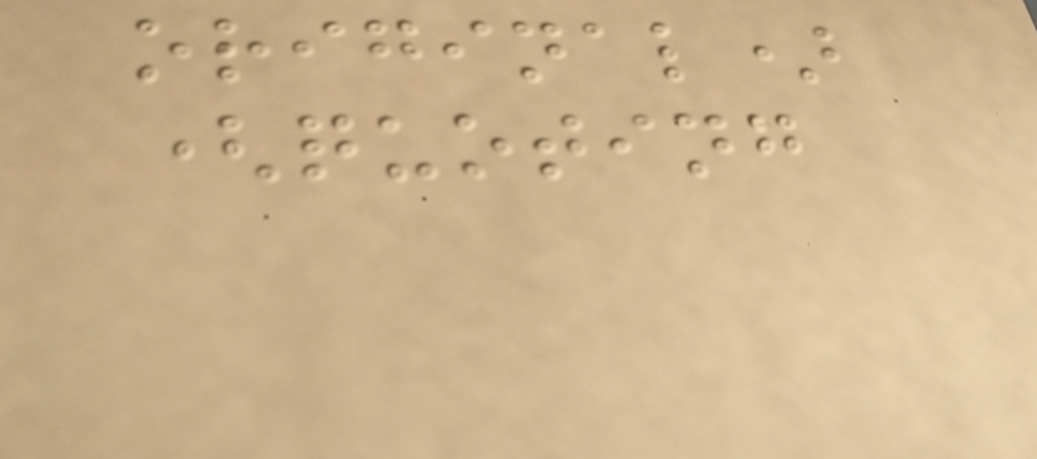original)
(quoting
